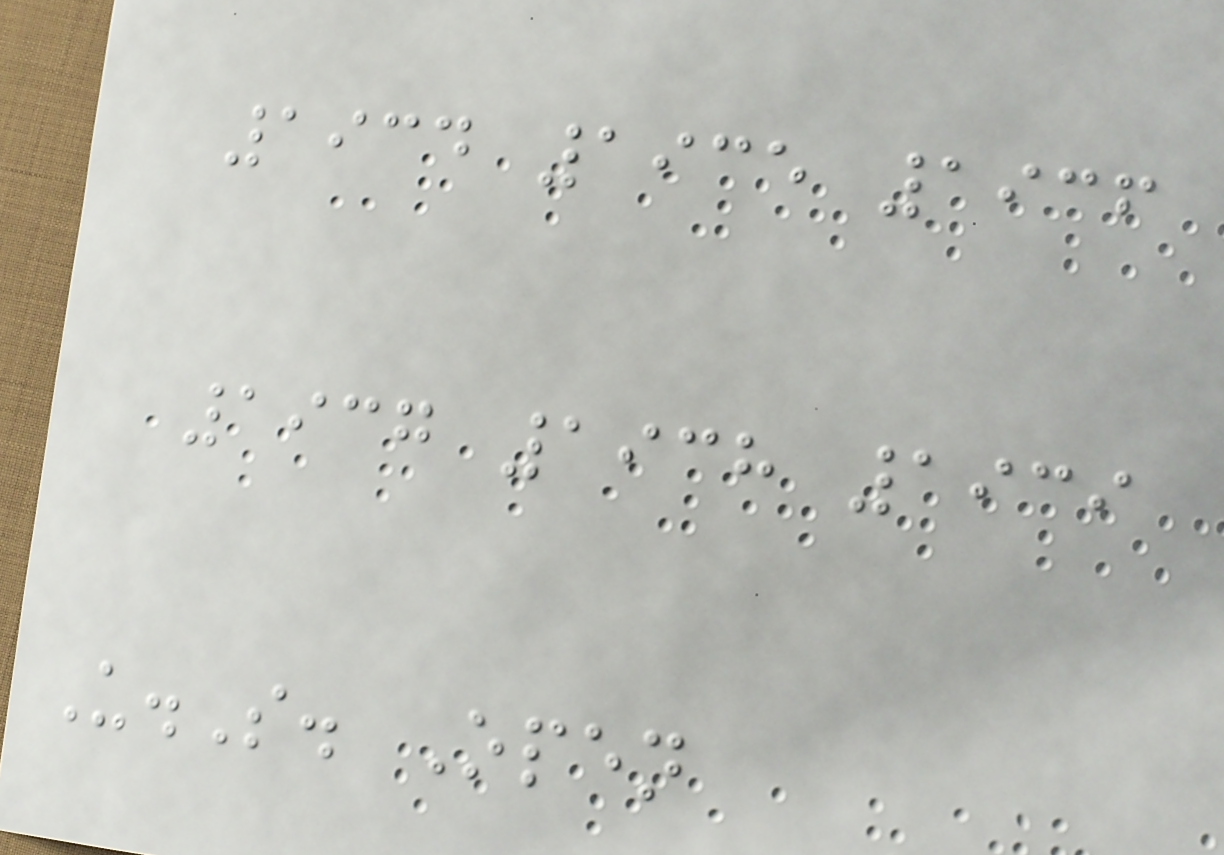1934 1935 1936
1937 1938 1939
U.S. Open
